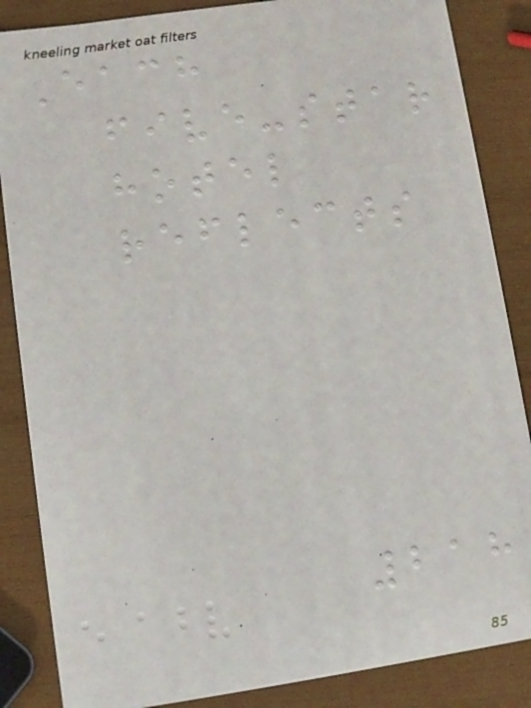Each
five-star
hotel
reflects
218
